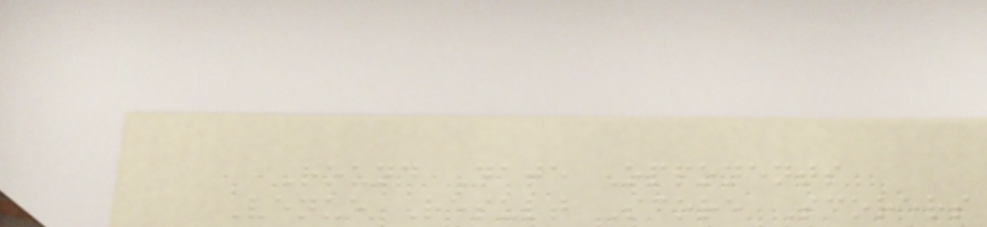Round Date Opponents
Venue Result Score Scorers
